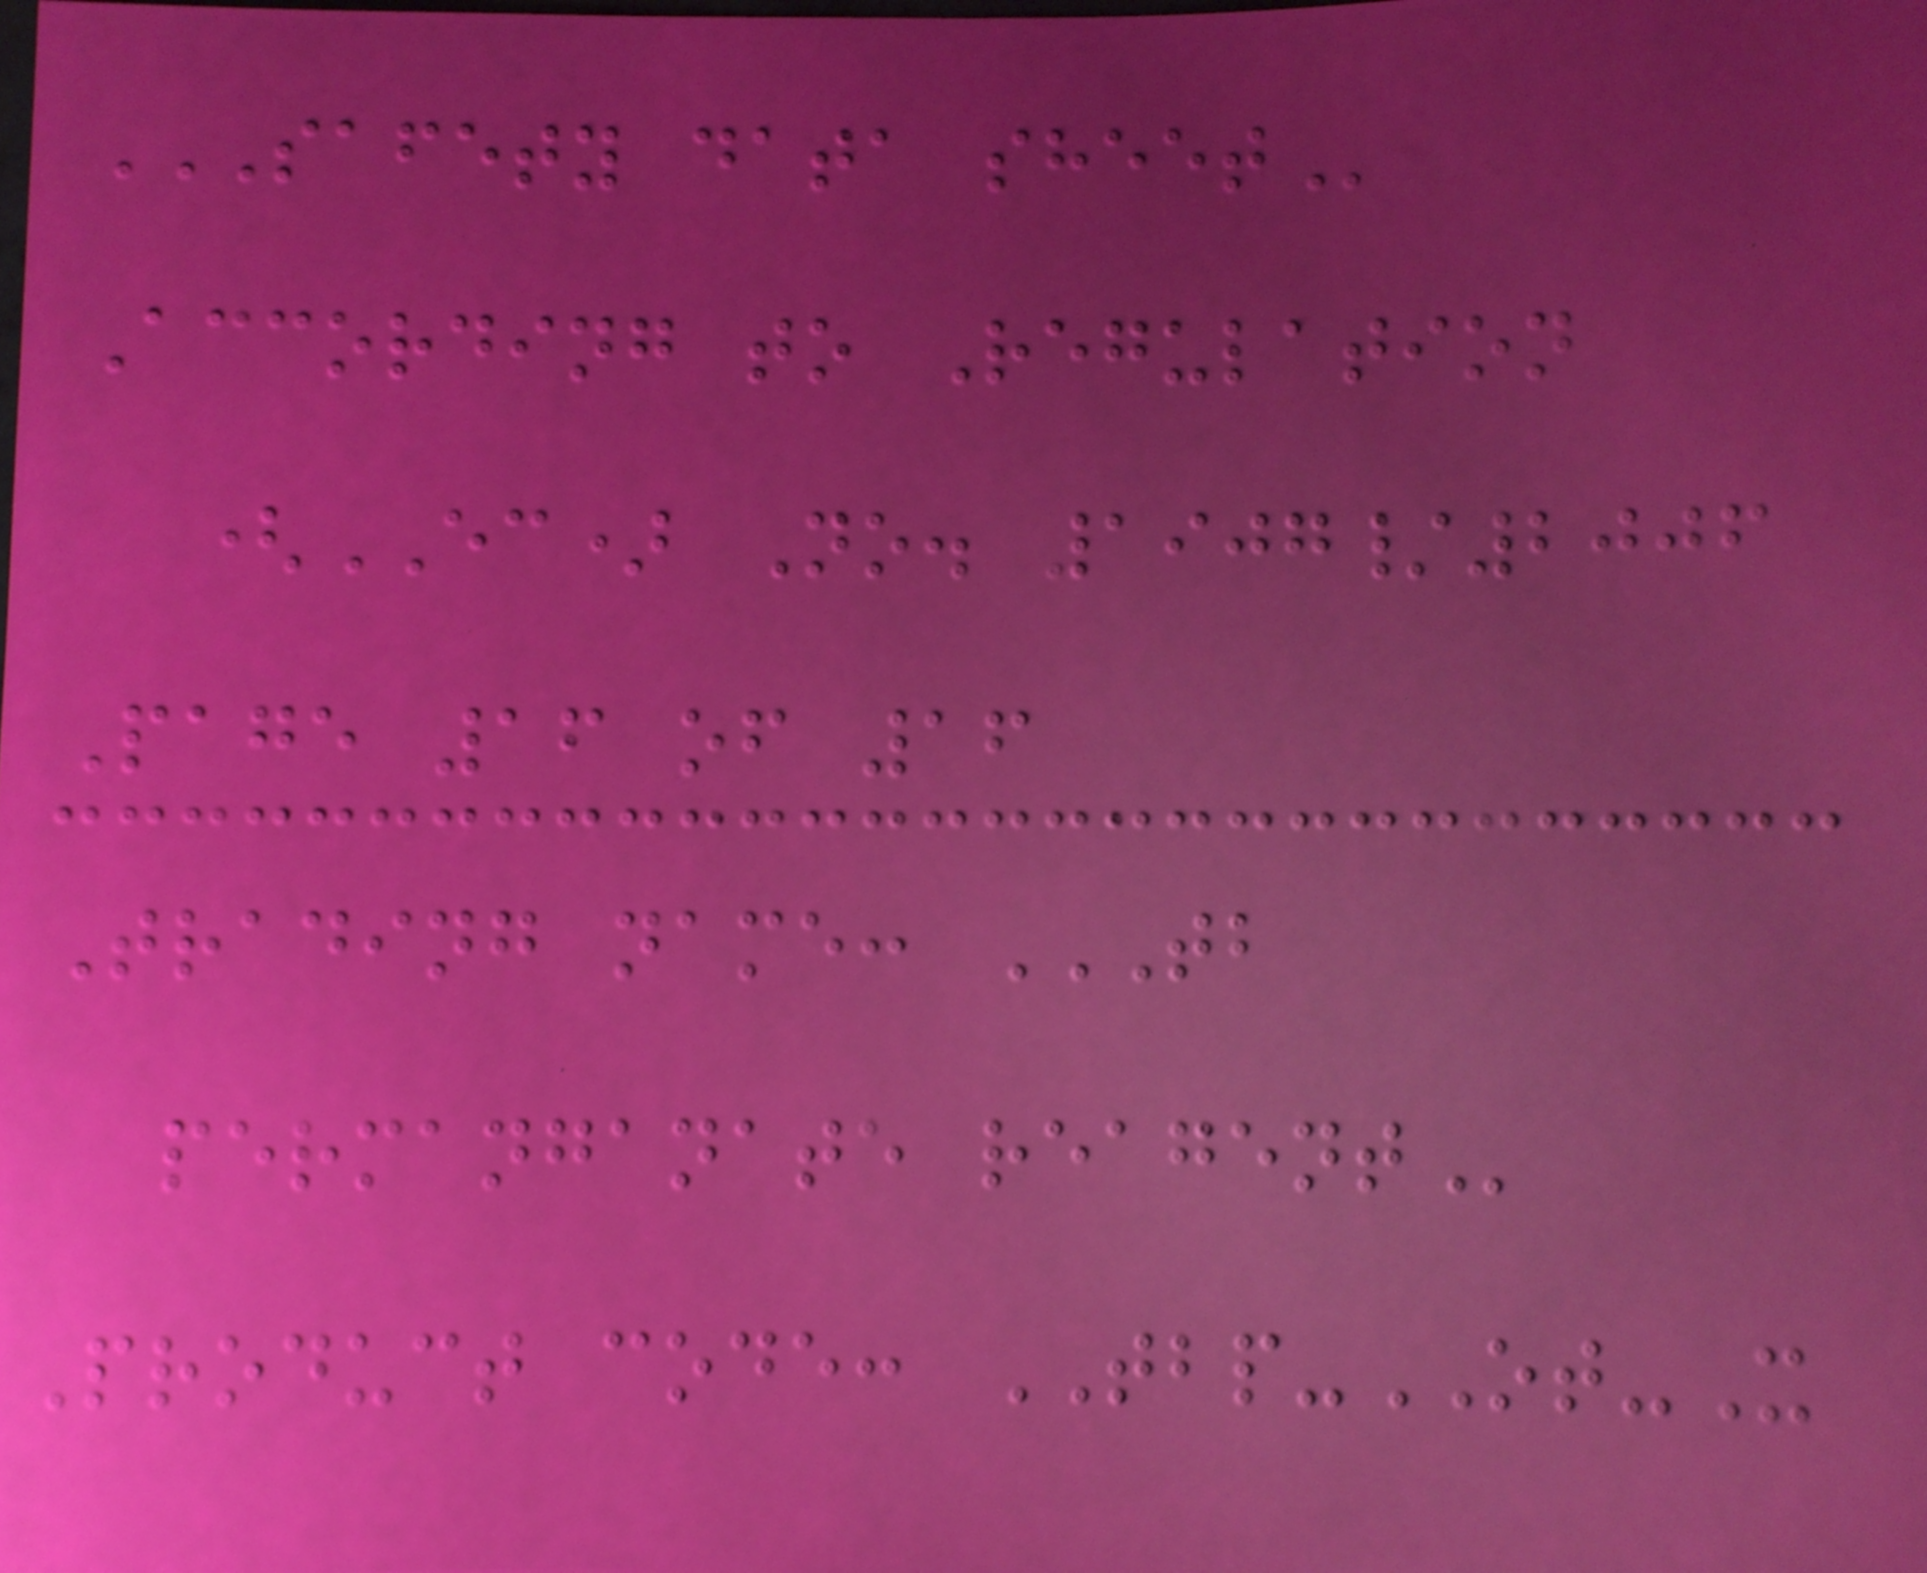SAFETY DATA SHEET
According to Regulation
(EC) No. 1907/2006
Page 16 of 16
Trading name: TB
PERMANGANATE REAGENT
Product code: TBP-OT-X
